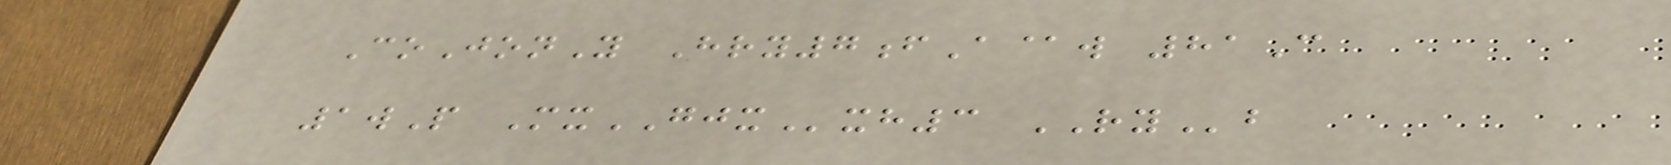CoJonY Hry7fA@w 81C
1wP MxGJXxh3 RYb
